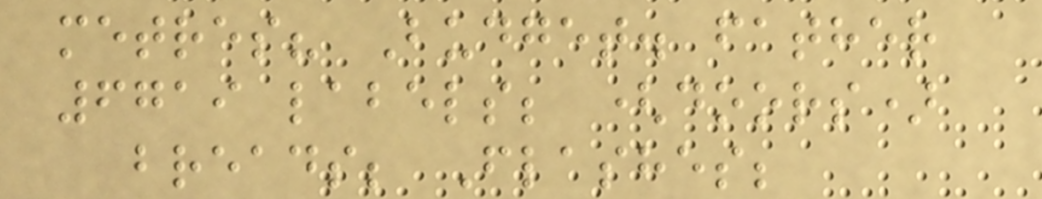metres? Budget. father
6719 labels; (doors)
breads; Flashes;
